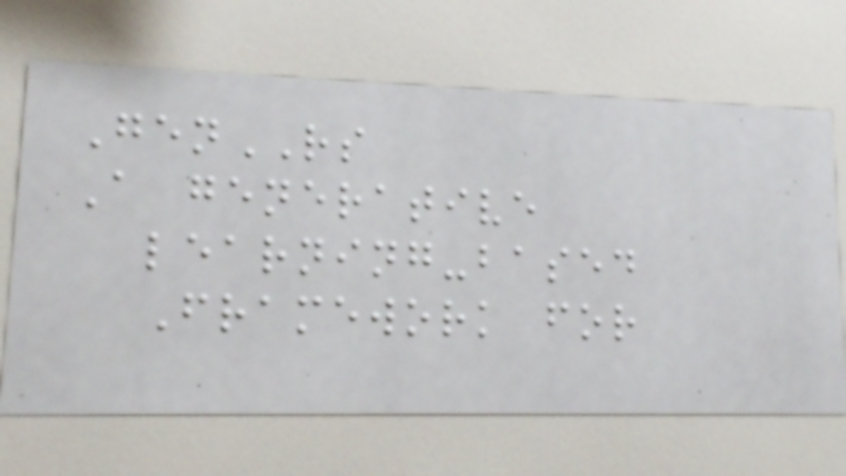GenRS
A generative
learning-based
Framework for
